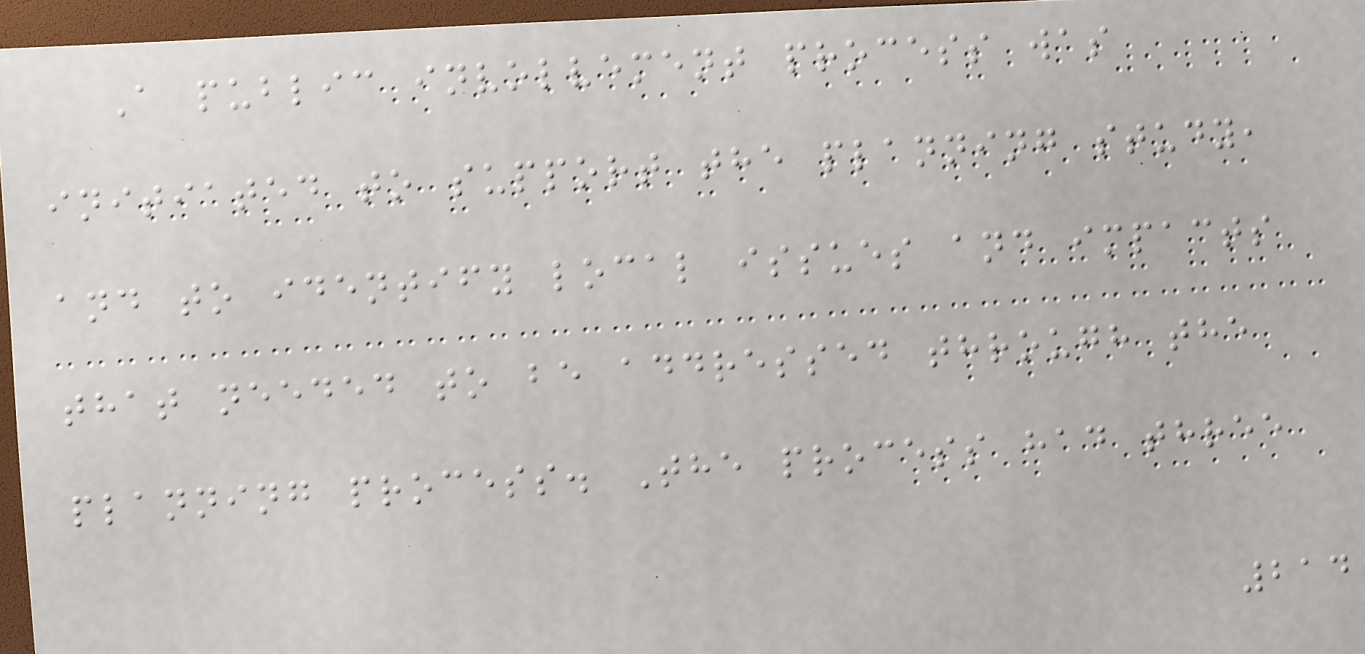A public involvement process was
initiated to support the planning study,
and to identify local issues and impacts
that needed to be addressed through the
planning process. The process had three
214
